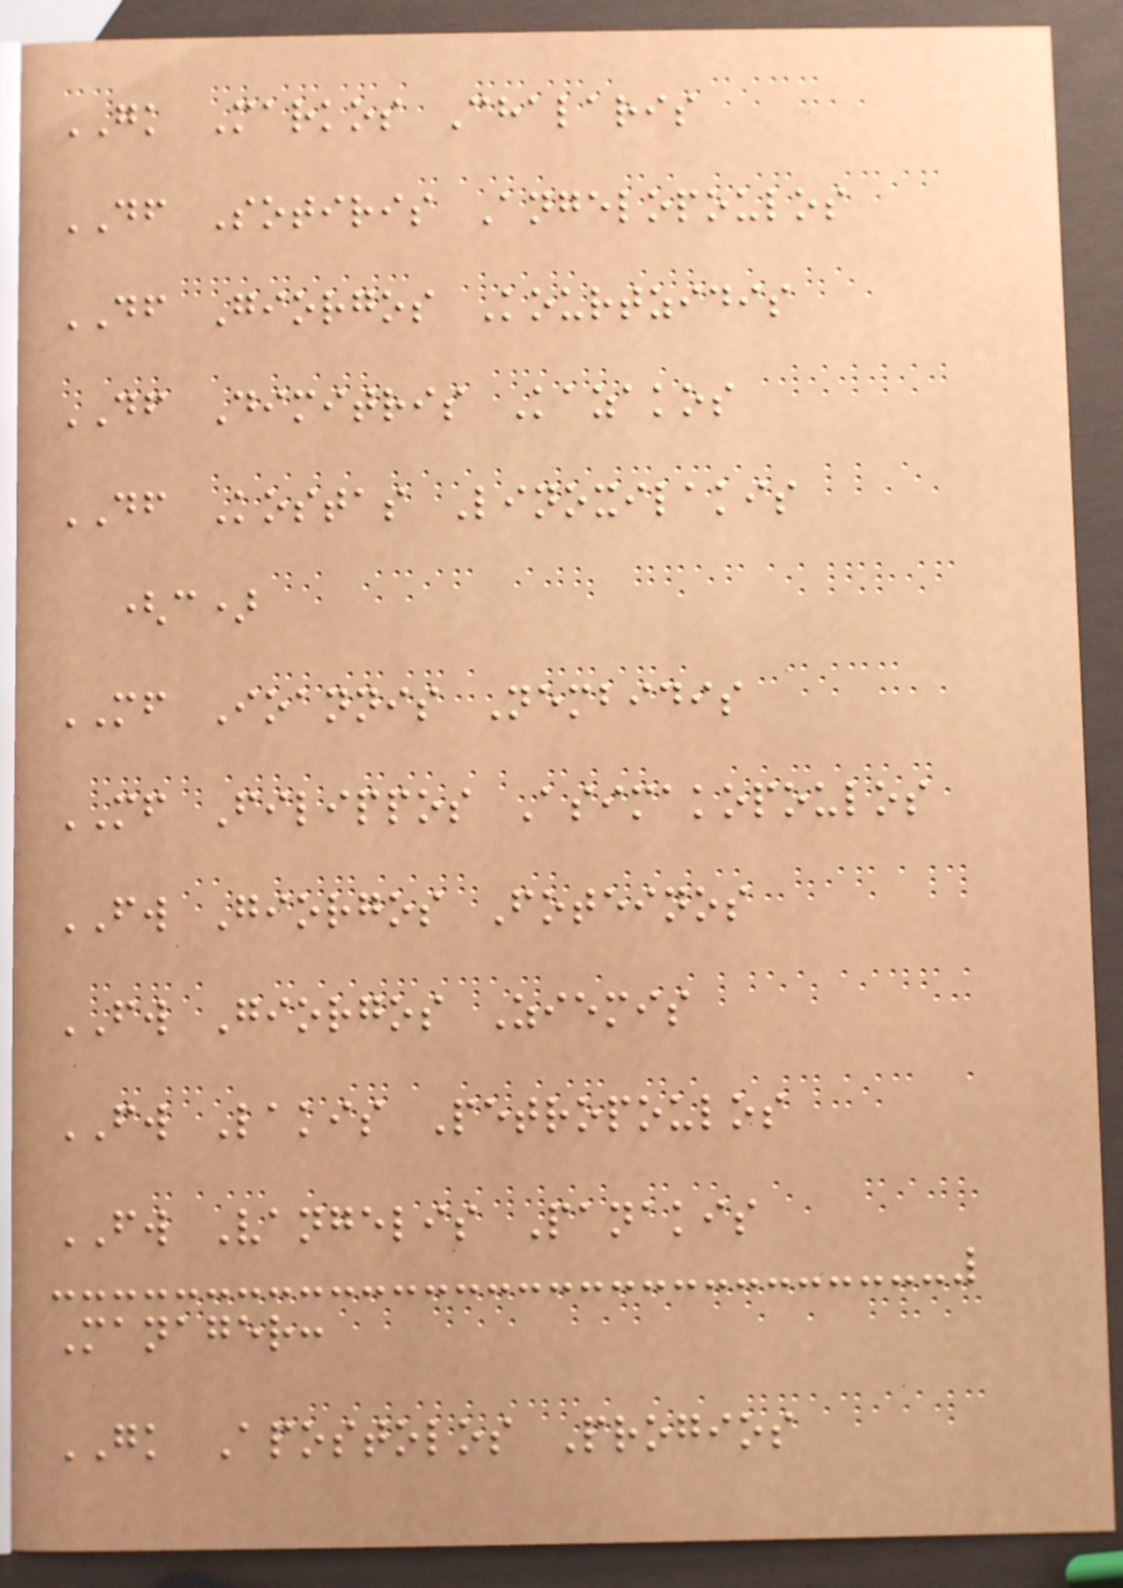GK Markos Chalaris
DF Sotiris Angelopoulos
DF Giorgos Kourtzidis
DF Dimitris Kazakos
DF Kostas Linoxilakis
(c)
MF Ioannis Nembidis
MF Filippos Asimakopoulos
FW Giorgos Foteinos
FW Giorgos Ziemis
FW Lakis Petropoulos
FW Vangelis Panakis
Manager:
GK Apostolos Progios
